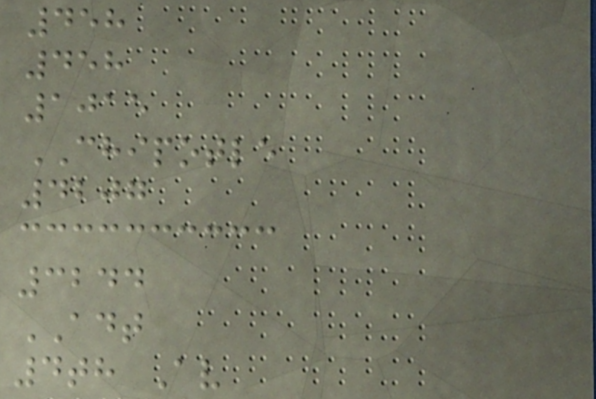458
458
1015
CHIPOTLE
4207
3244
ADT
4th Av
